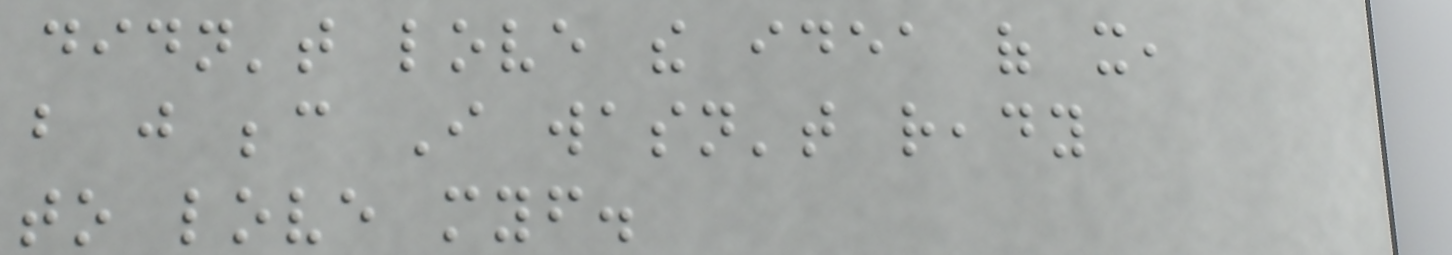didn't love the idea of it,
but just because I wasn't ready
to love myself.
